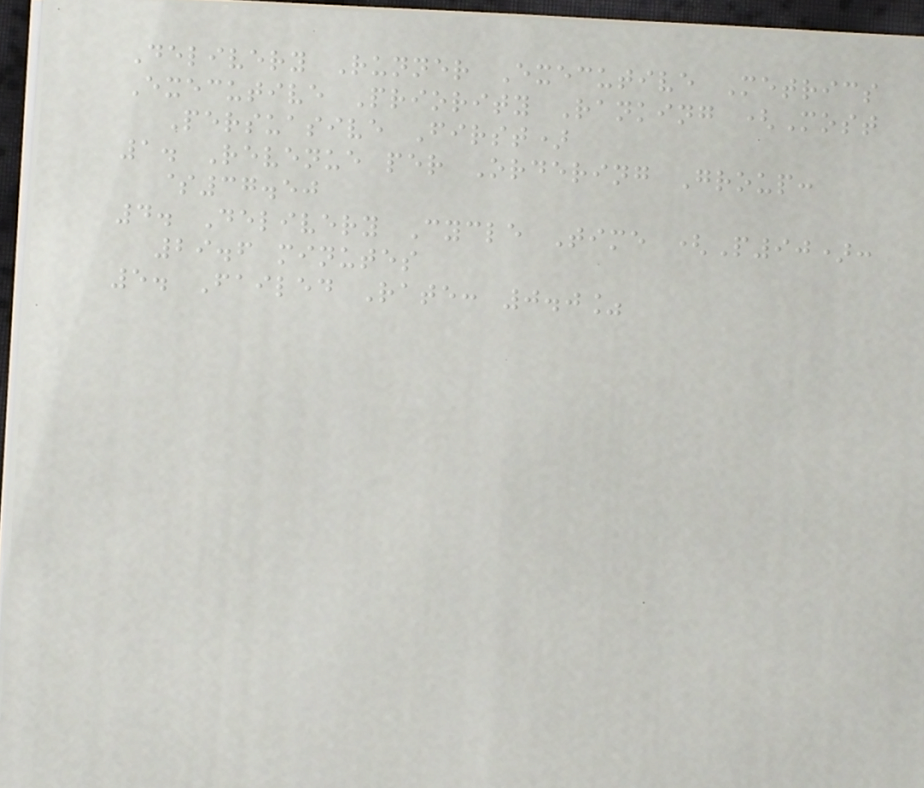Delivery Runner Executive Metrics
Executive Priority Ranking (Most
Persuasive First)
1. Revenue per Ordering Group:
$37.50
4. Delivery Cycle Time (P90):
29.6 minutes
5. Failed Rate: 0.0%
